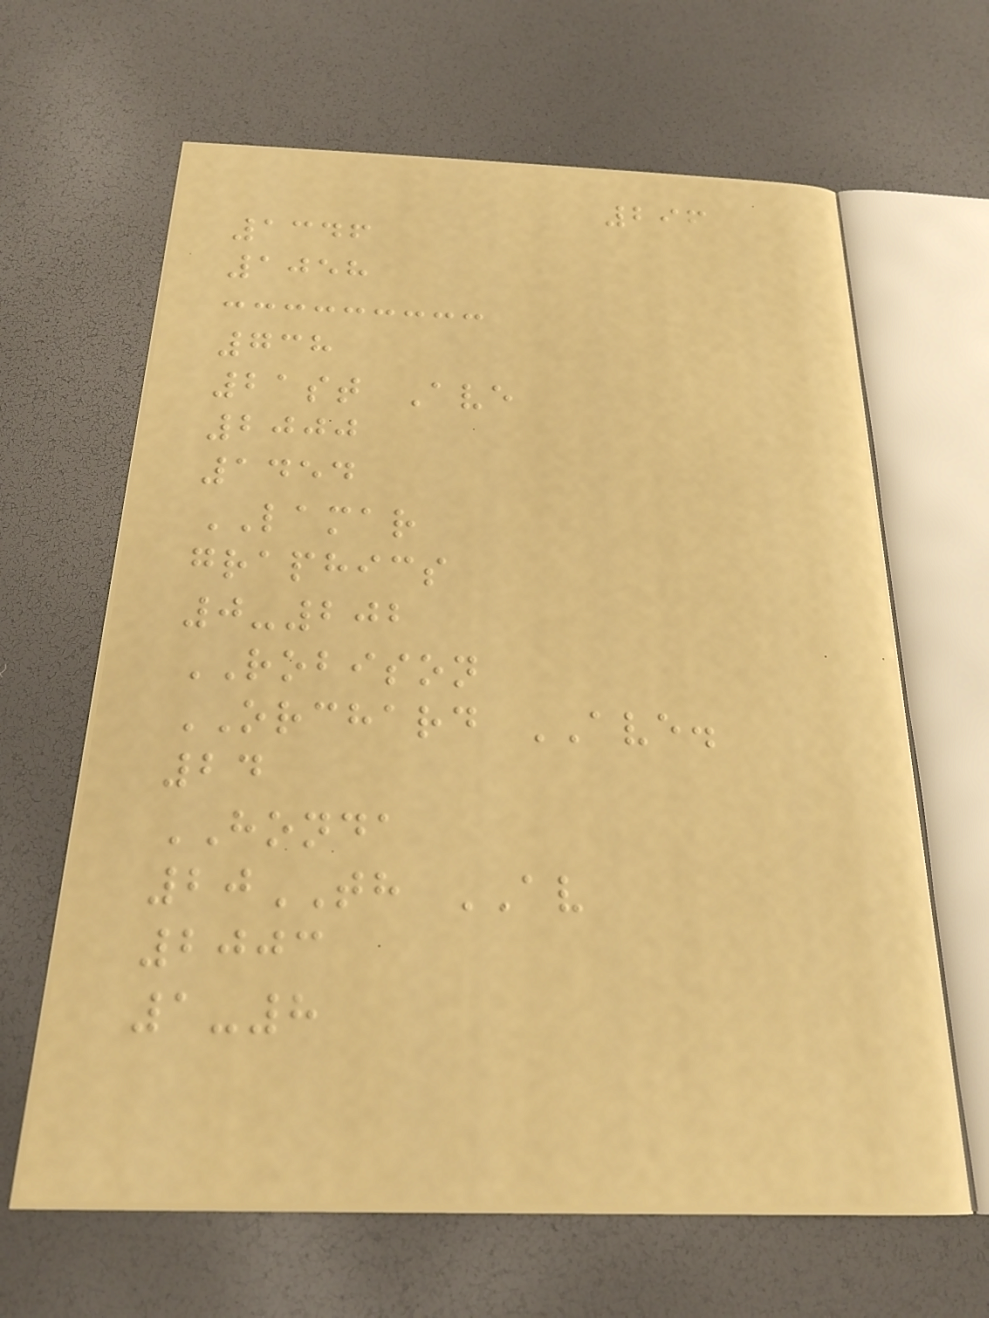296
1346
1058
738
21st Ave
2000
1454
LAMAR
graphics
0-202
ROBISON
ORCHARD AVE.
24
HONDA
20TH AV
2003
1-8
